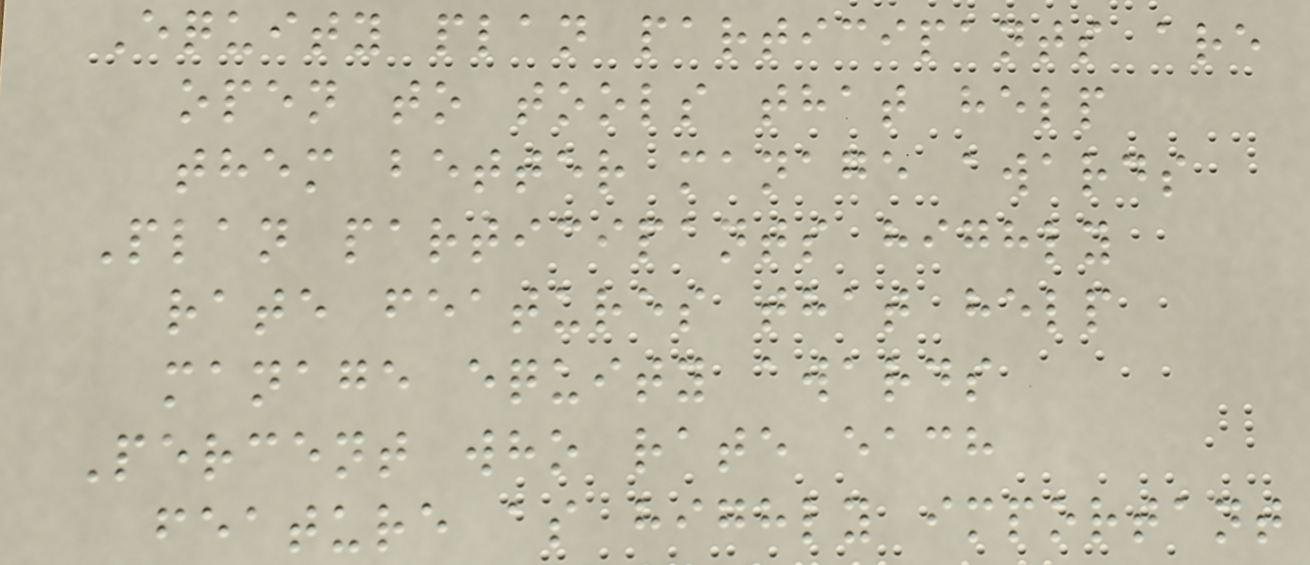Equity plan participants are
open to tools that help
them better manage awards
Plan participants highly
rate features that help
manage equity awards
Percent who rate each
feature as highly important
